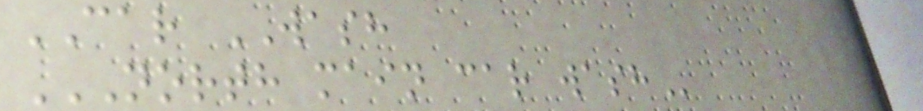CAR WASH
NORTH MAIN CAR WASH
